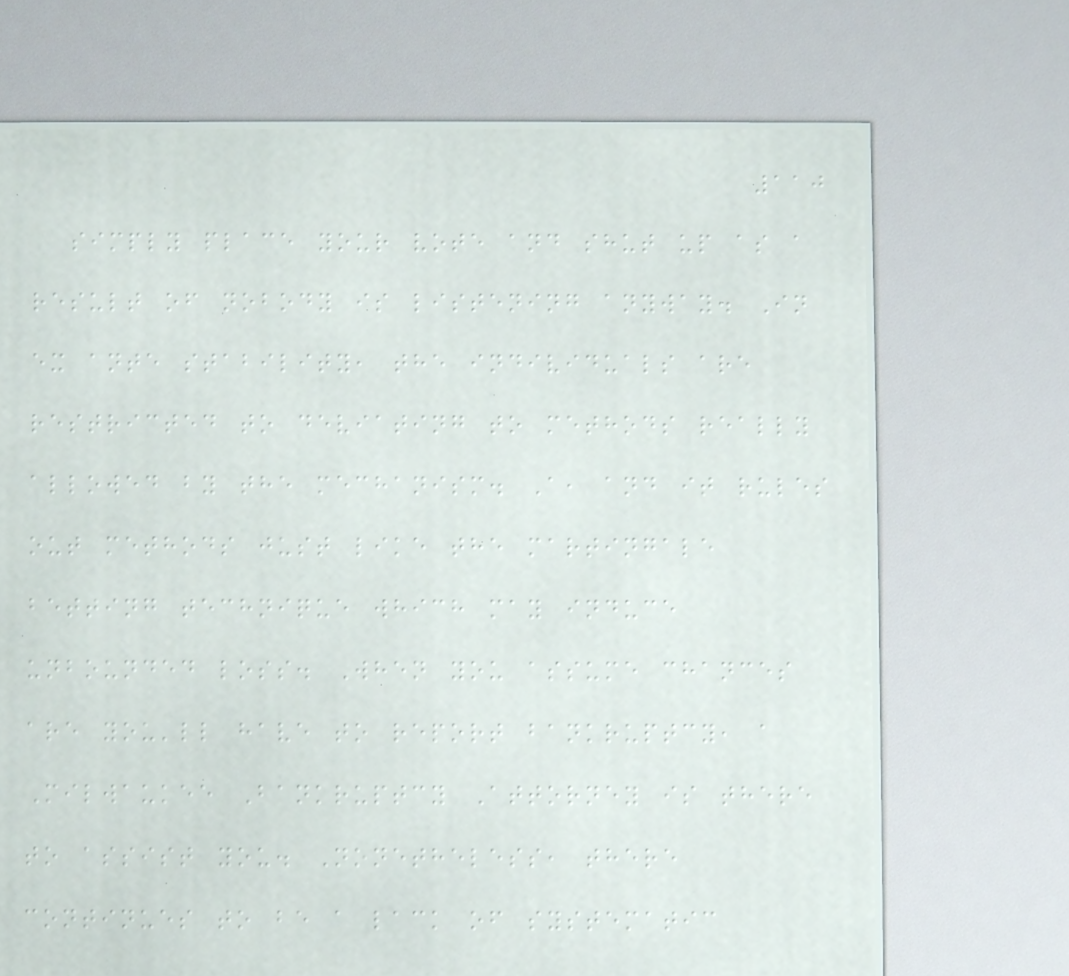110
simply place your vote and shut up as a
result of nobody is listening anyway. In
ex ante stability, the individuals are
restricted to deviating to methods really
allowed by the mechanism. A, and it rules
out methods just like the martingale
betting technique which may induce
unbounded loss. When you assume chances
are you'll have to report bankruptcy, a
Milwaukee Bankruptcy Attorney is there
to assist you. Nonetheless, there
continues to be a lack of systematic
